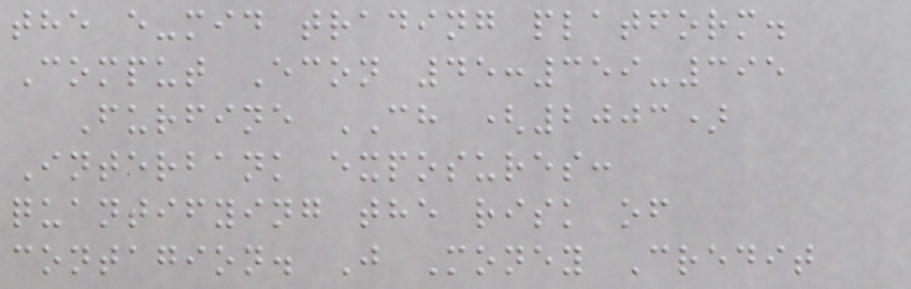the e-mid trading platform.
Comput Econ 45:359-395
Furfine CH (2003)
Interbank exposures:
quantifying the risk of
contagion. J Money Credit
